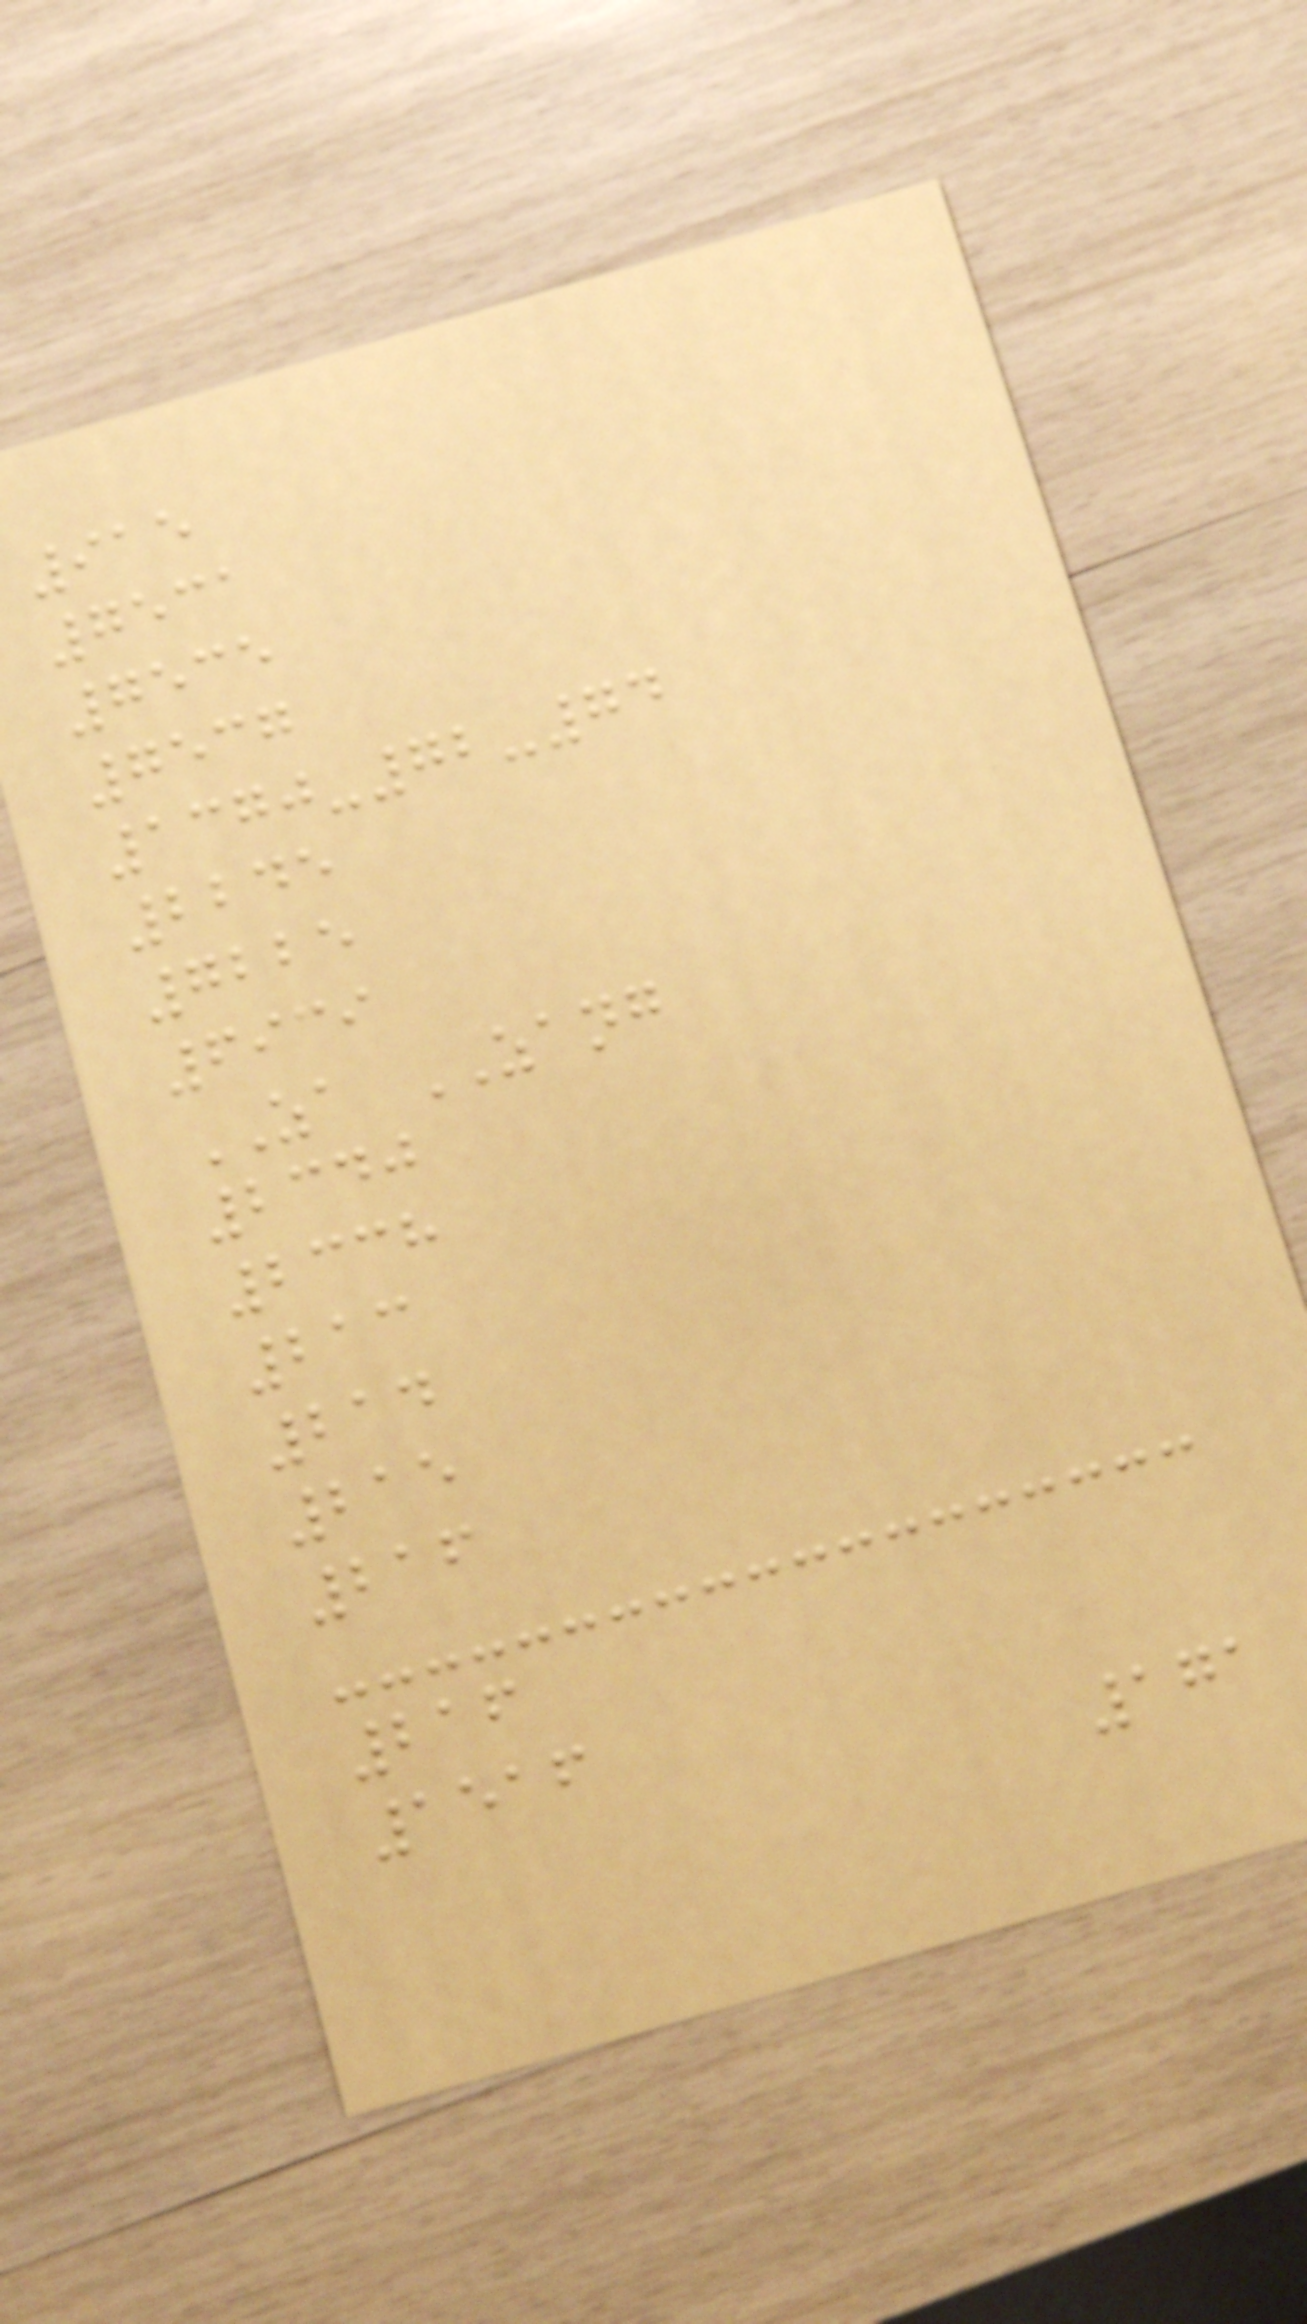915
7531
7535
7537
1370-72-74
2245
7225
6939
ZA ZANG
2340
2338
213
214
215
216
216
1516
171
